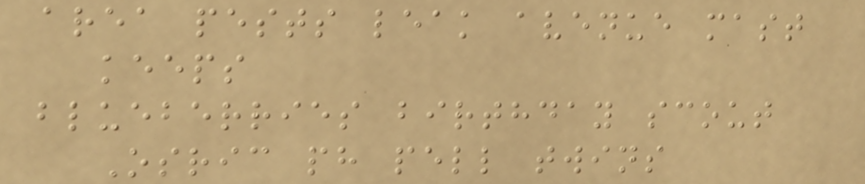area pests leak avenue mast
keeps
blueberries birthday scout
Osric ph pell twins
